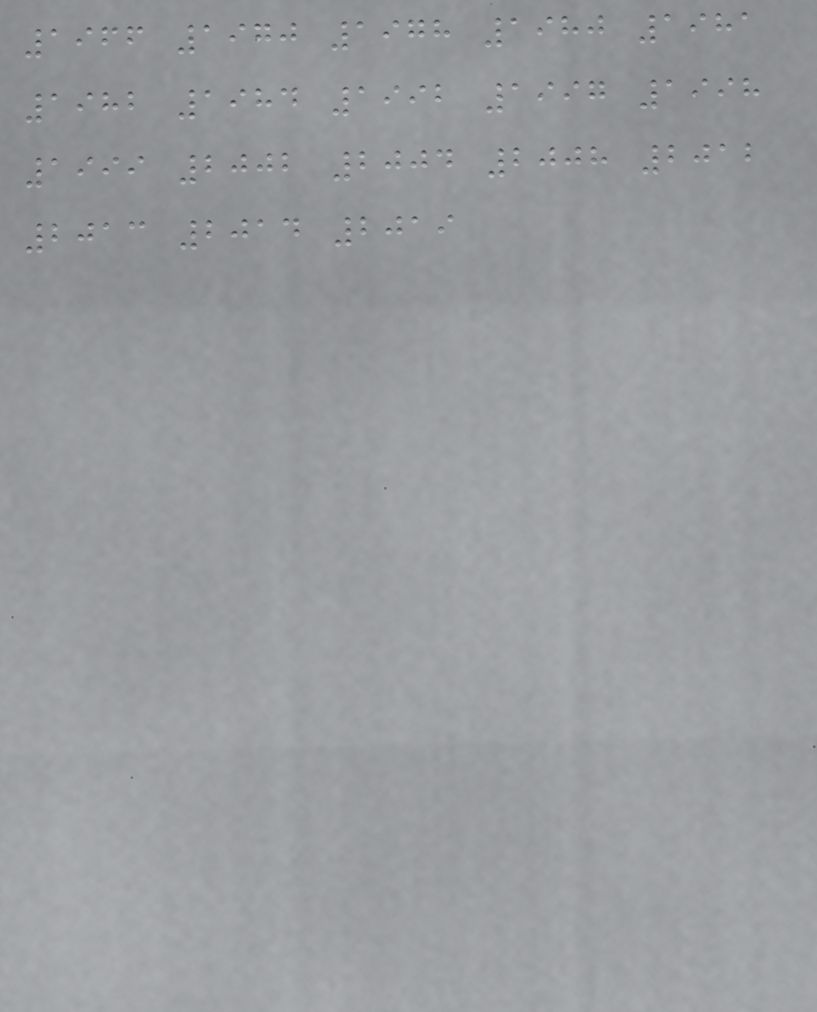1966 1970 1978 1980 1981
1982 1984 1992 1997 1998
1999 2002 2004 2008 2012
2013 2014 2019
